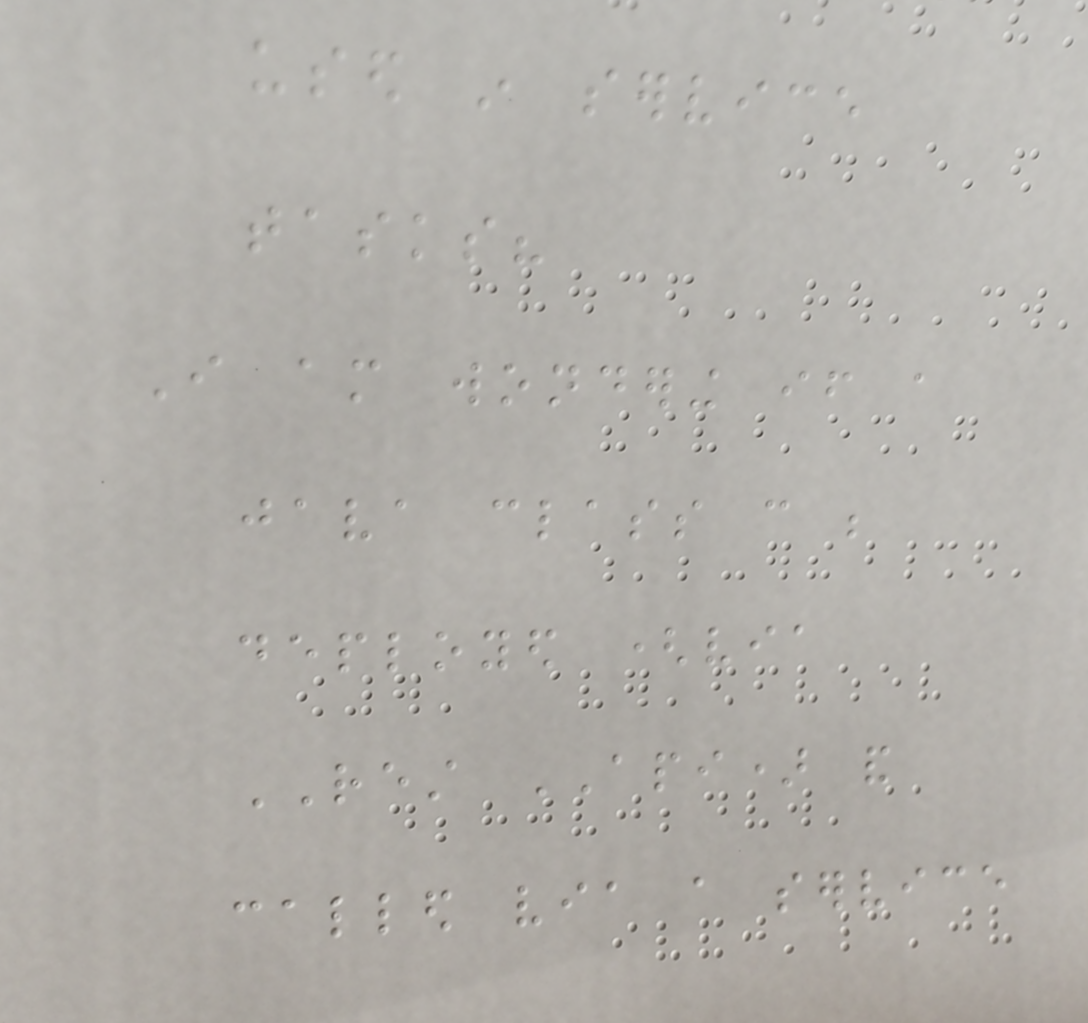used in service
tasks?
I am wondering if a
java class can be
deployed (via
REST API) and
called via a service
